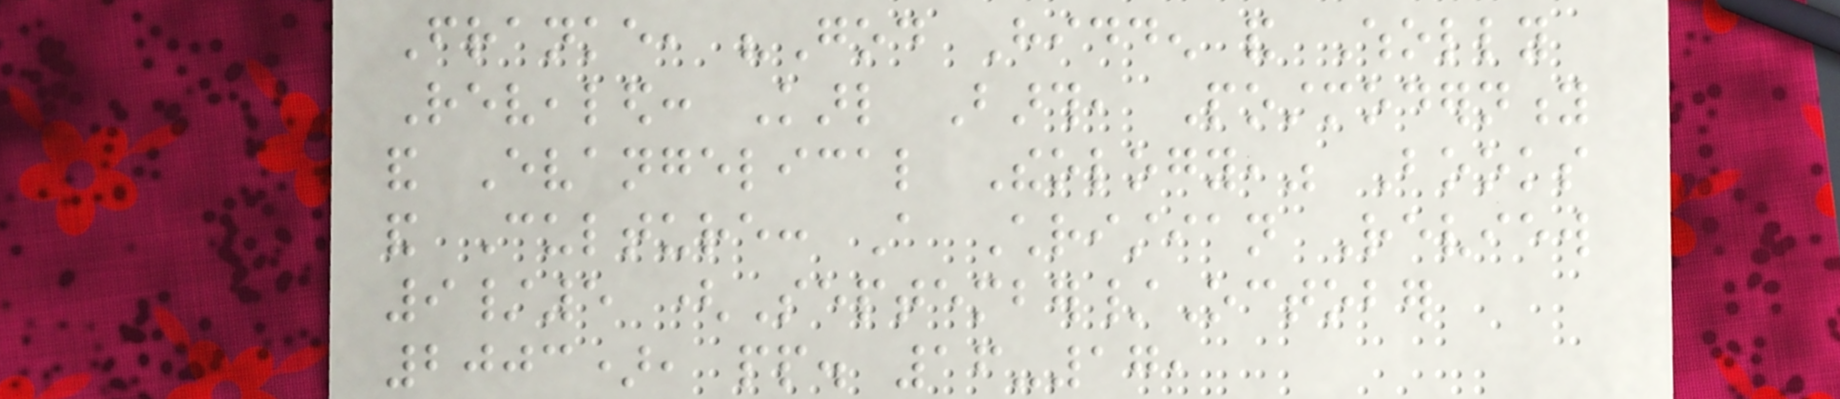Franke, "God Hidden and Wholly
Revealed: Karl Barth, Postmodernity
and Evangelical Theology," Books
and Culture: A Christian Review
9/5 (September/October
2003), pp. 16-17,
